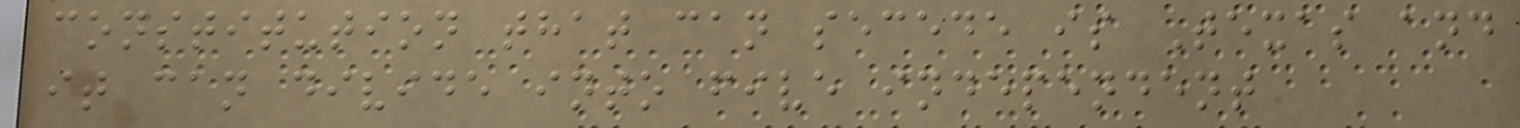constitution that can secede is Texas and
it can divide into five independent
